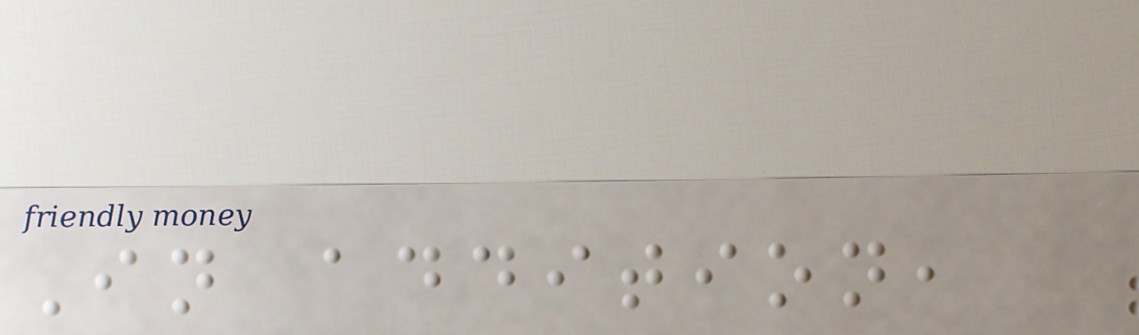In addition,
